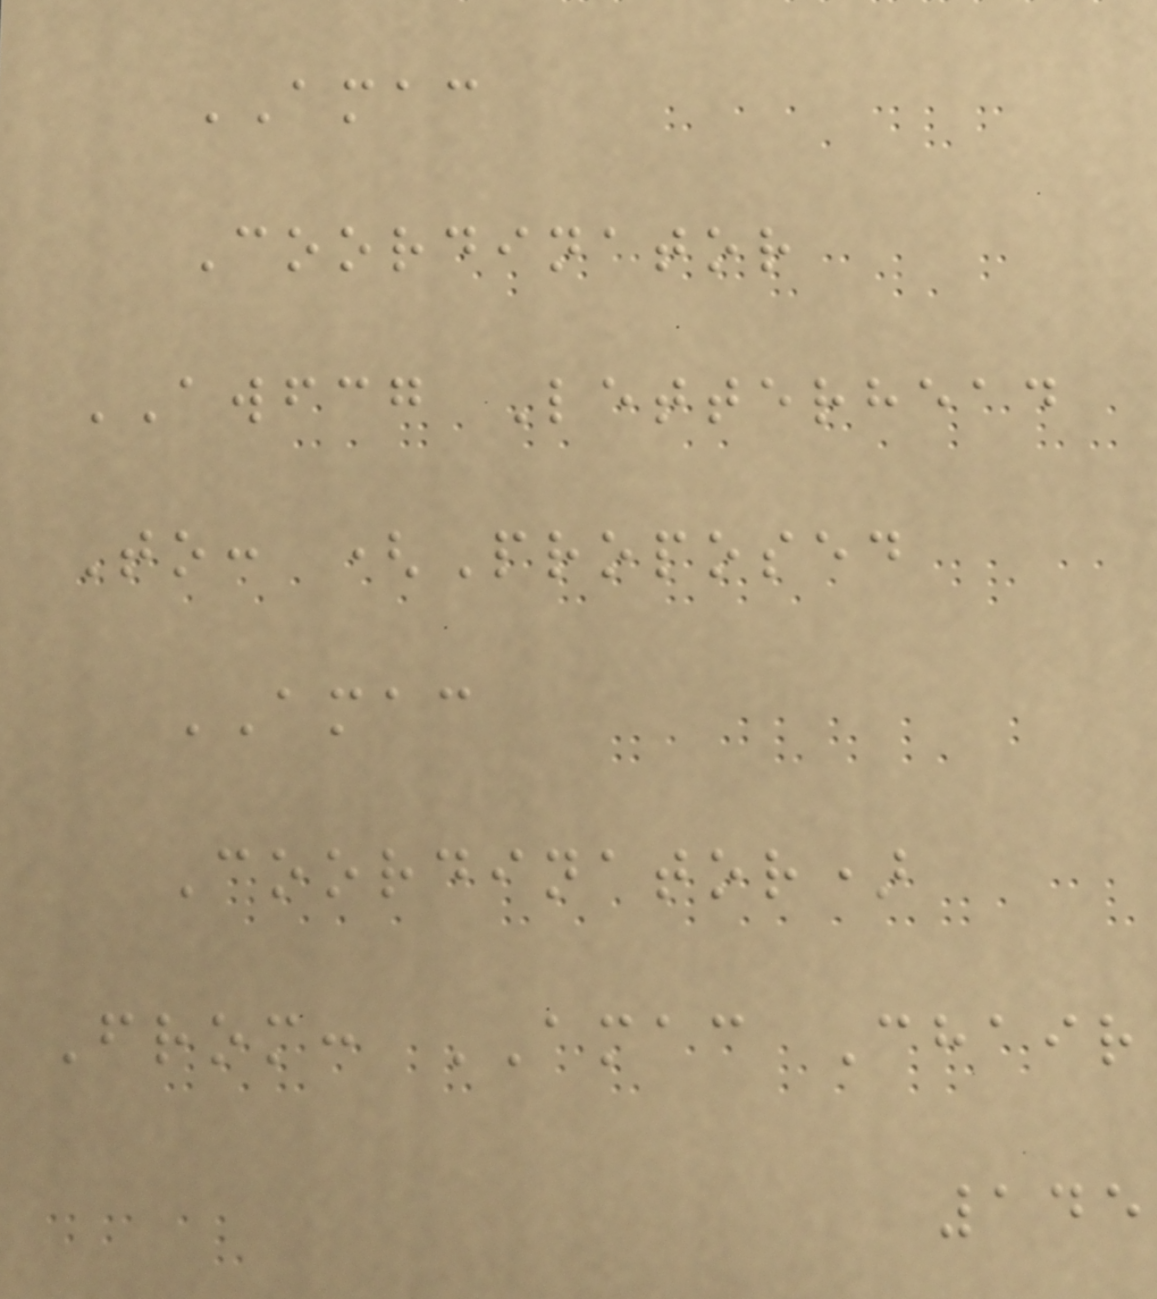AMAC
Coordinator
AWFCG Letterhead
To: (Proposed
AMAC
Coordinator)
From: AMAC Chair
145
